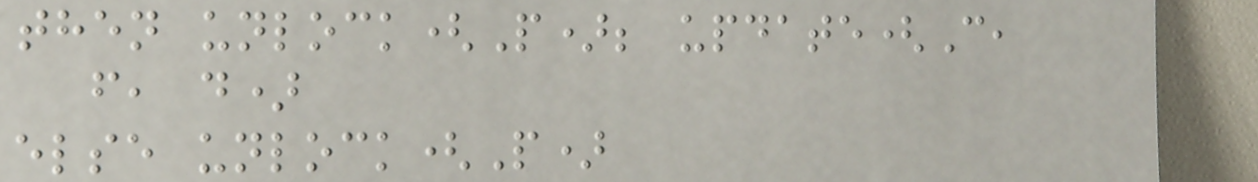then unlock(P); update(C,
f, d)
else unlock(P)
